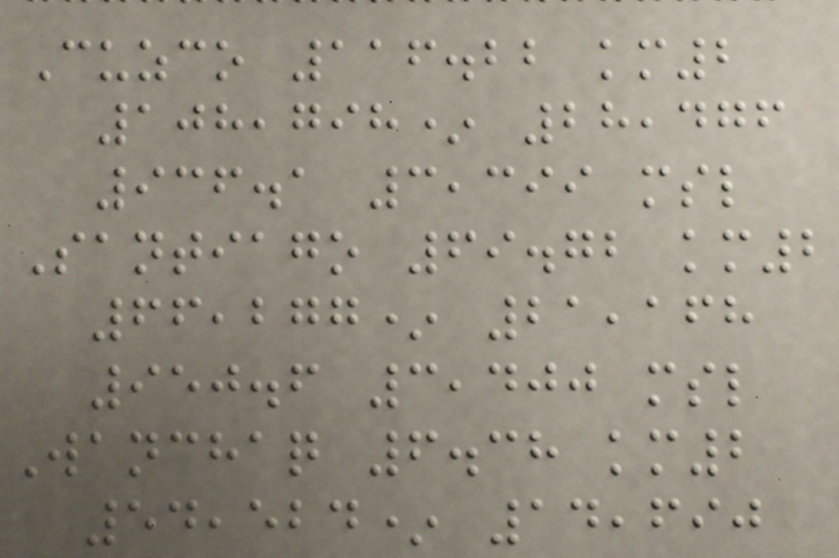Cuzco 116.22 km2
108,798* 28,476
936.1 3,399 msl
Santiago 69.72 km2
66,277* 21,168
950.6 3,400 msl
Wanchaq 6.38 km2
54,524* 14,690
